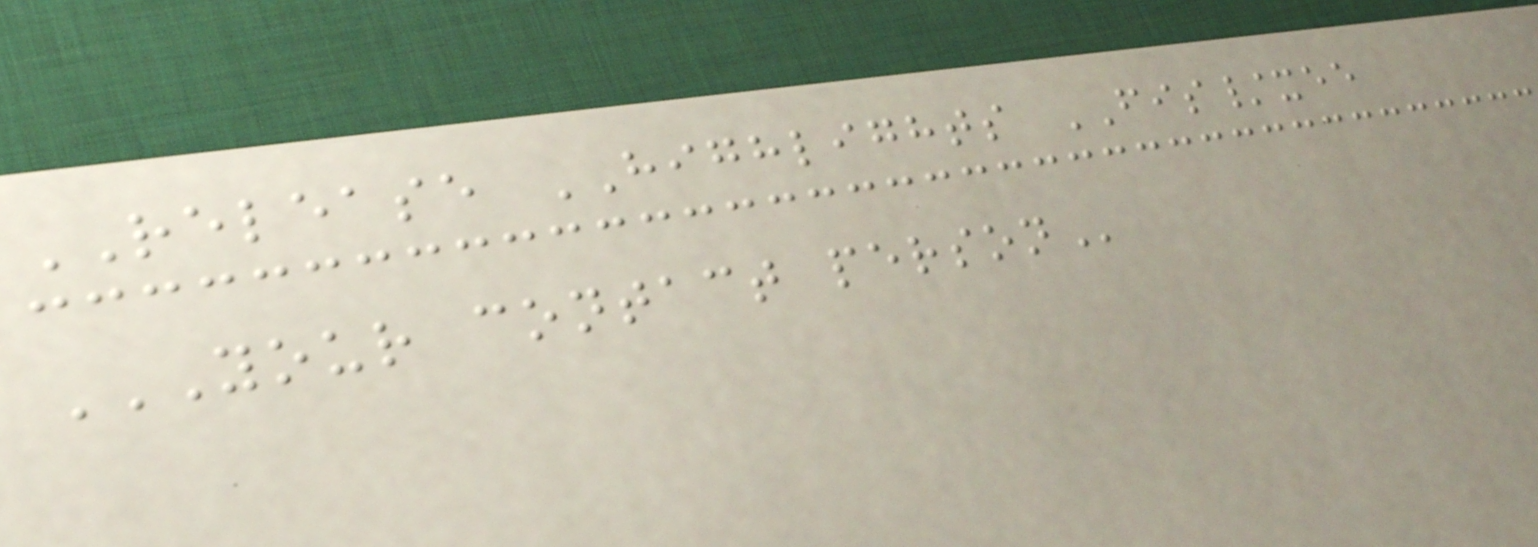RELEASE HIGHLIGHTS FIS/xee
YOUR CONTACT PERSON
